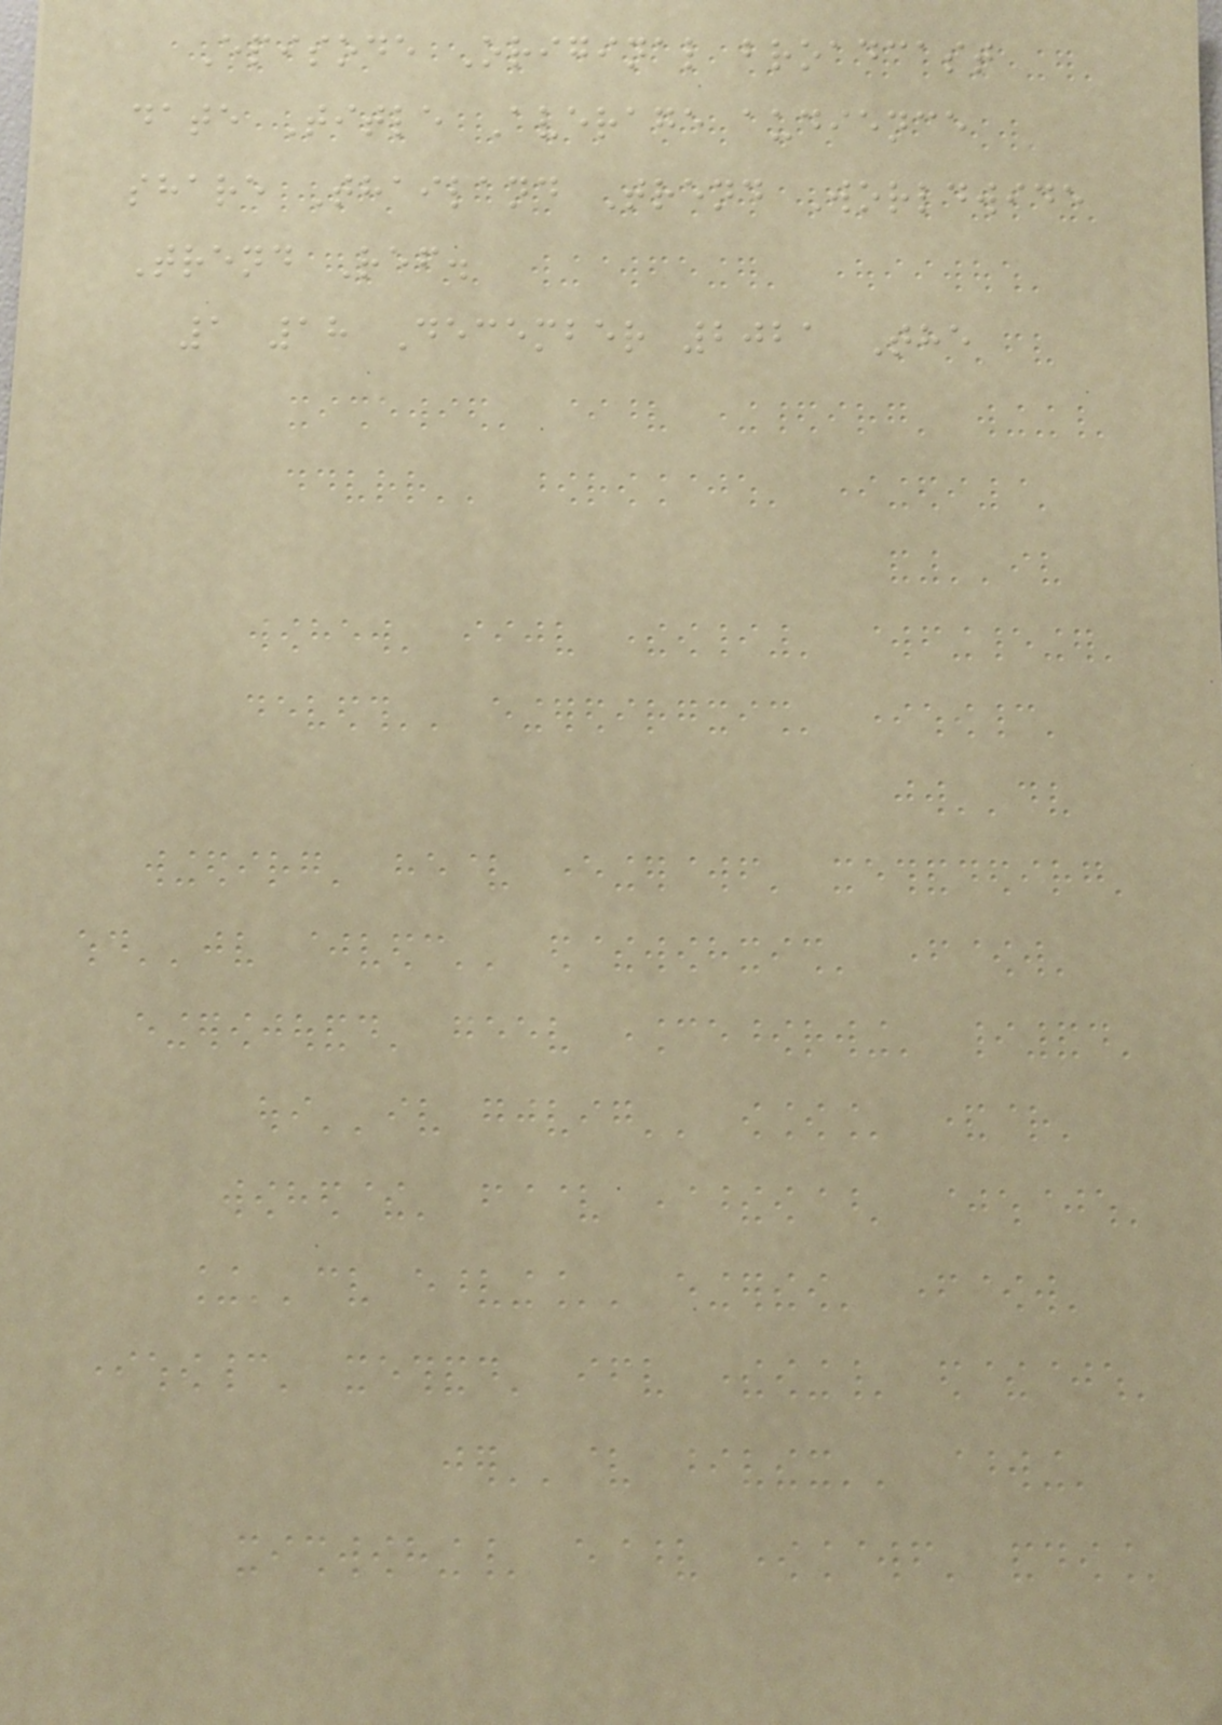Episode Original broadcast
date Title Average audience
share Thailand Trend Worldwide
Trend Ref.
1 18 December 2021 The
